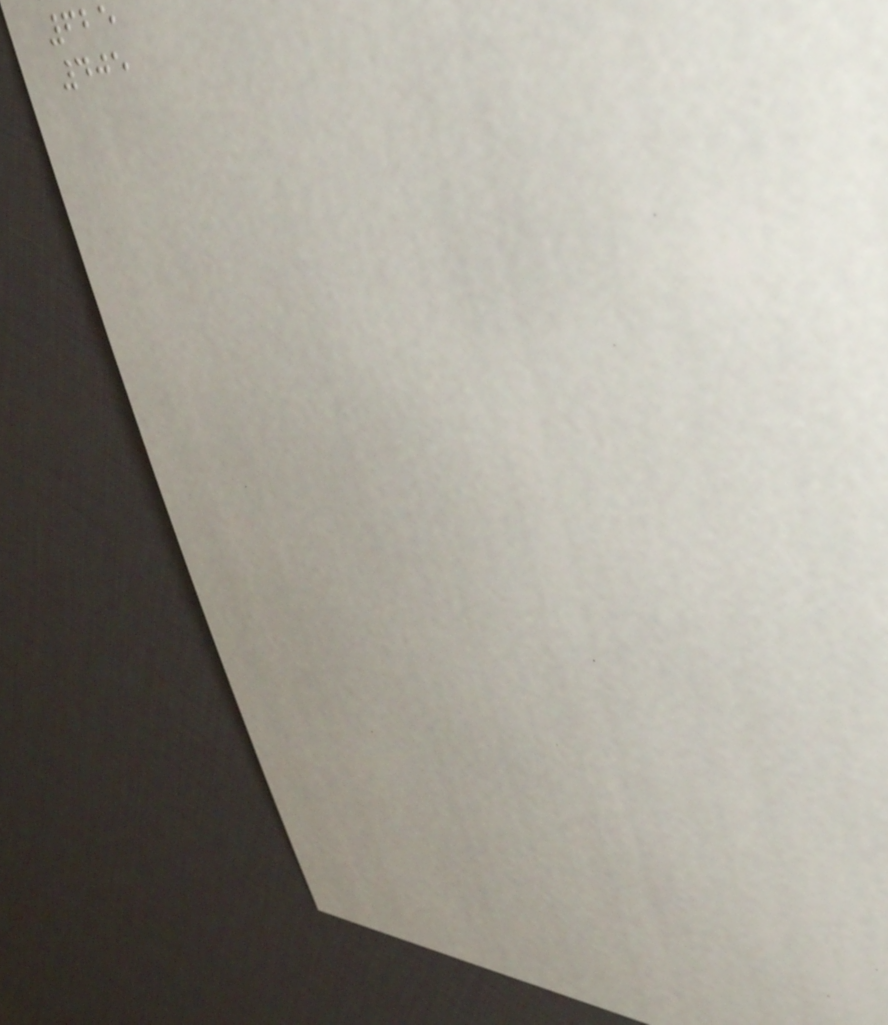625
405
